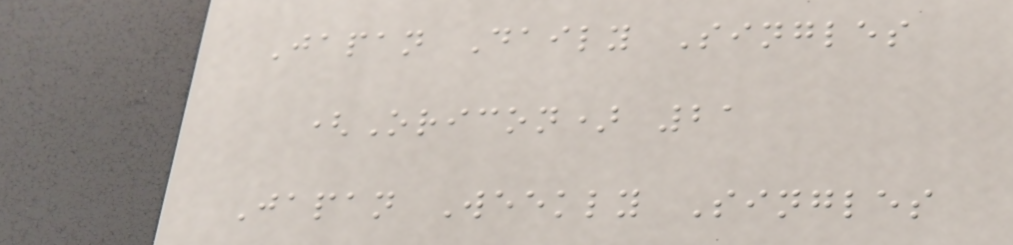Japan Daily Singles
(Oricon) 21
Japan Weekly Singles
